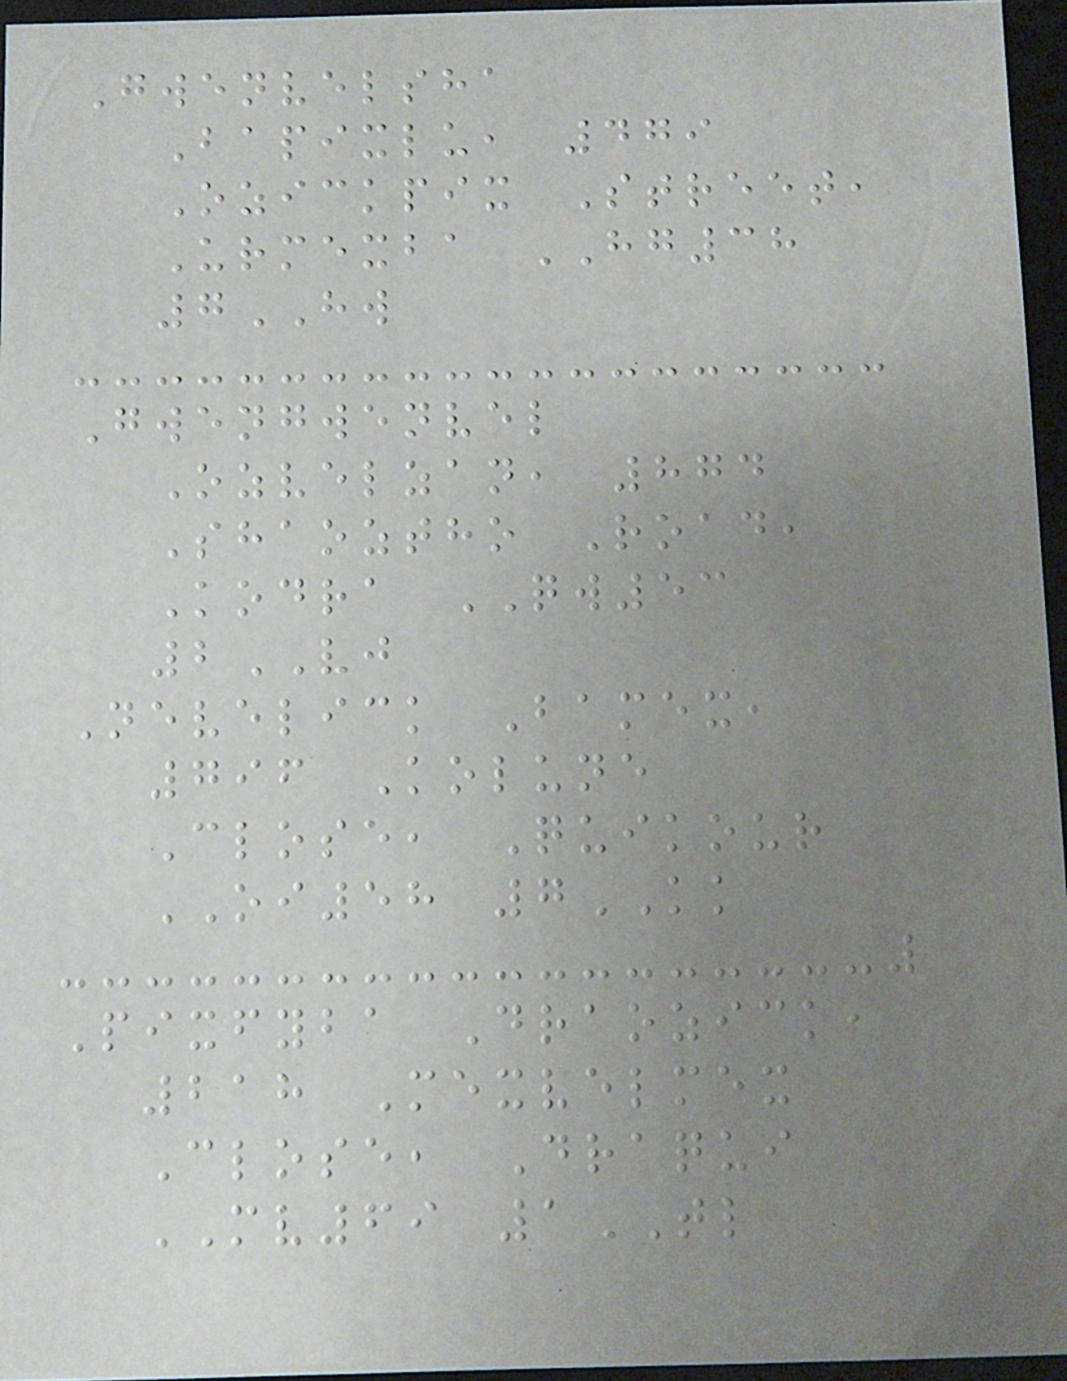Gwenvelsha
Bapixlu, 479
Ozickpix Street,
Urmexba HG38
7HW
Gwengwenvel
Ozvelzan, 874
Shaoztho Road,
Kodra QW53
2VJ
Nevelick Bamex,
796 Kolune
Close, Quikour
OI58 7KK
Pixfyba Draozick,
218 Mexvelmex
Close, Draqui
MV69 1TL
